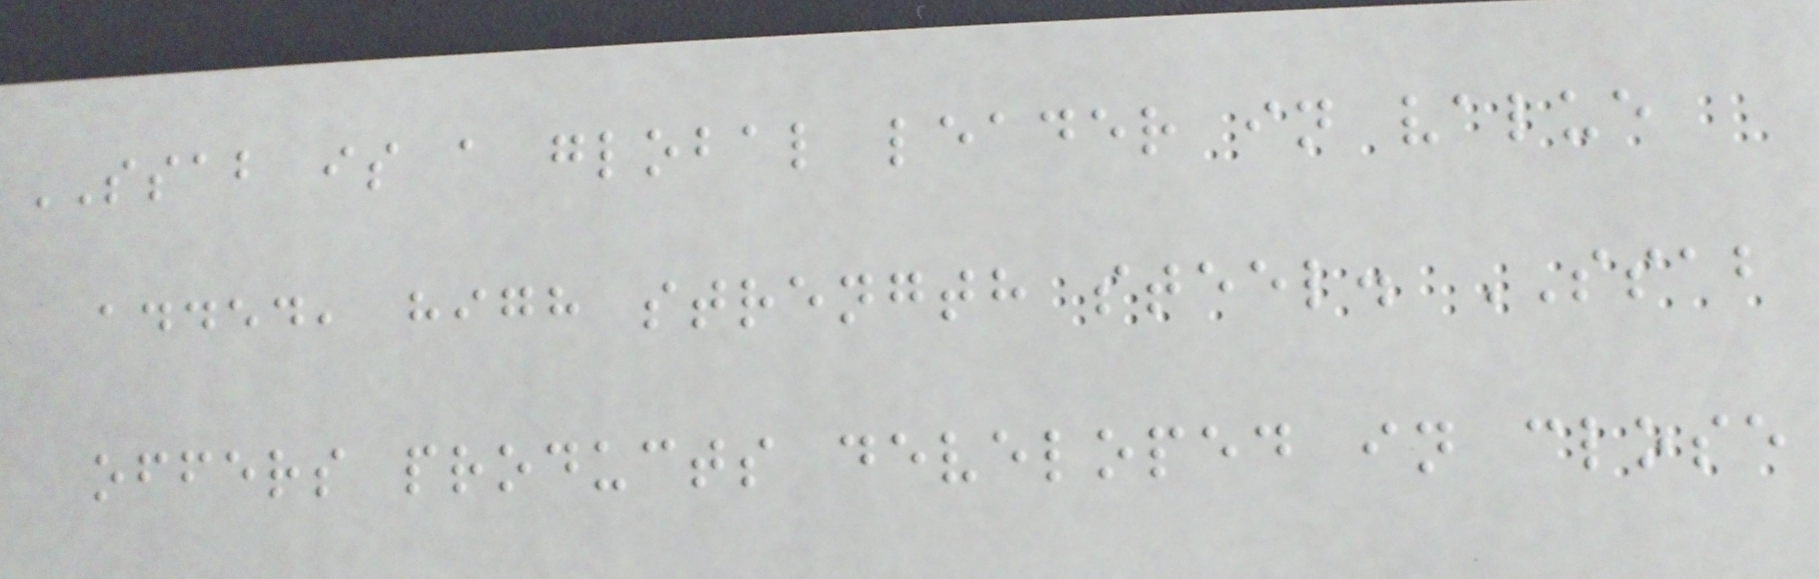SSAB is a global leader in value
added, high strength steel. SSAB
offers products developed in close
